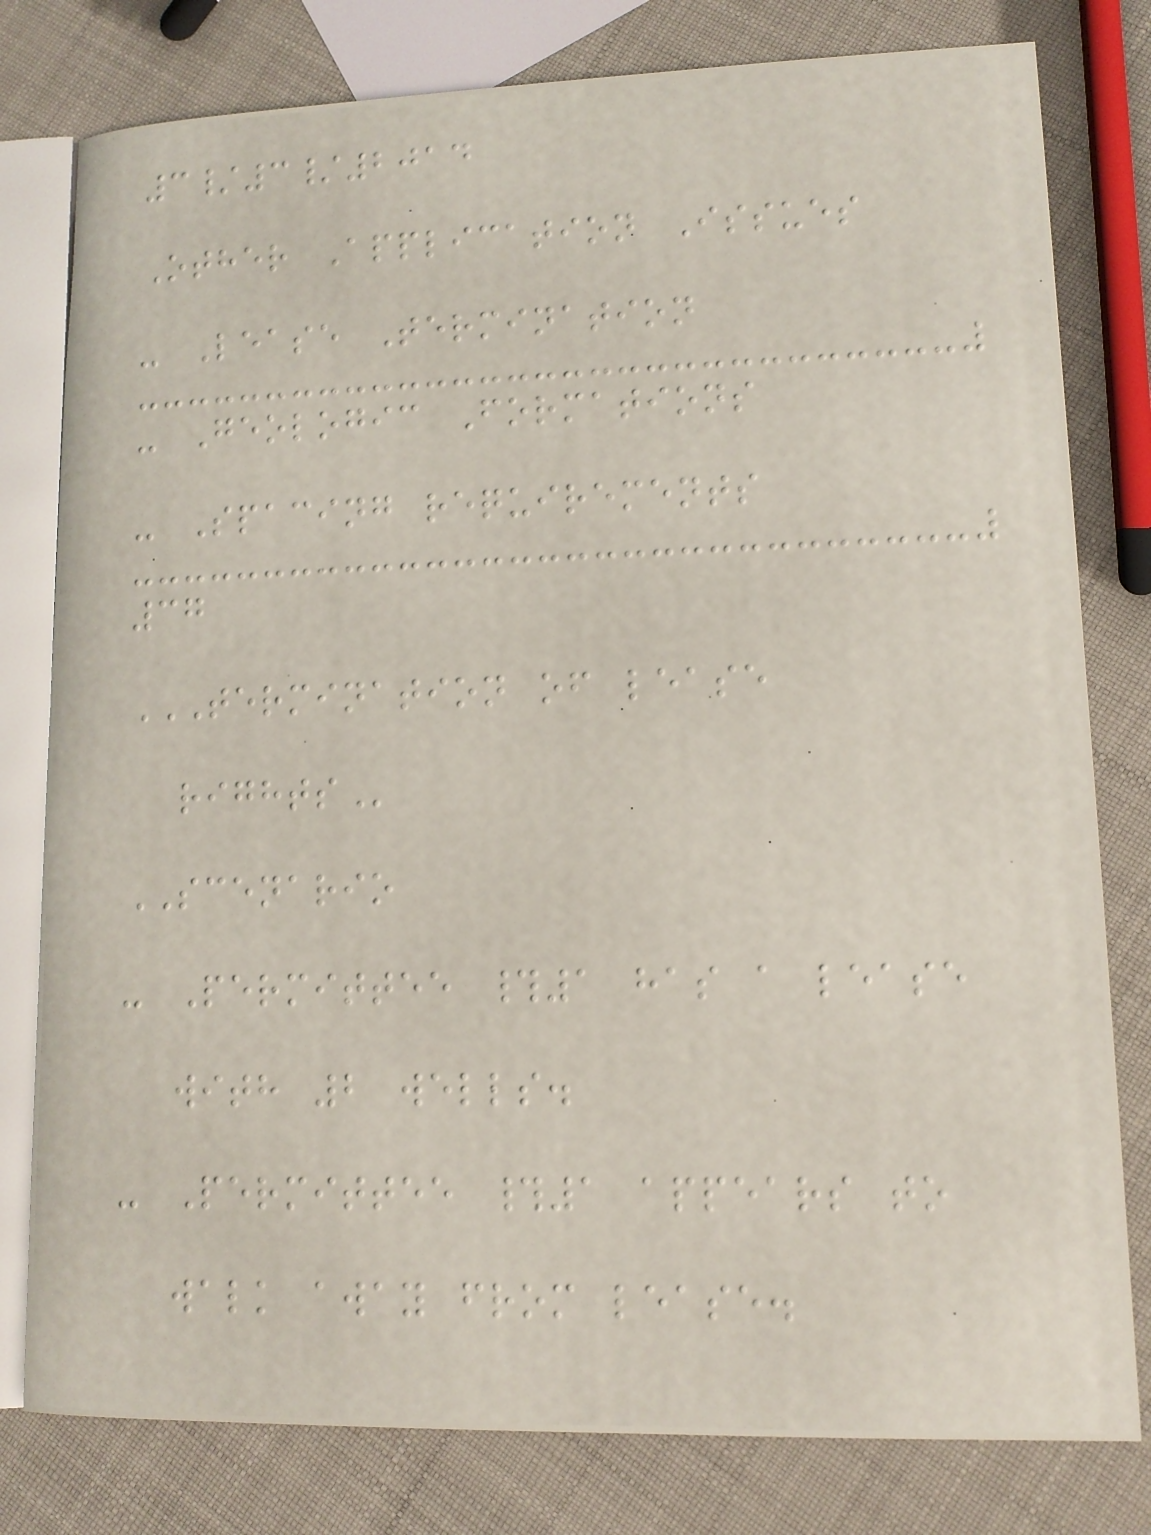3/3/2014
Other Application Issues
- Lease Termination
- Geologic Formations
- Spacing requirements
37
TERMINATION OF LEASE
RIGHTS
SCENARIO
- Permittee #1 has a lease
with 2 wells.
- Permittee #1 appears to
walk away from lease.
